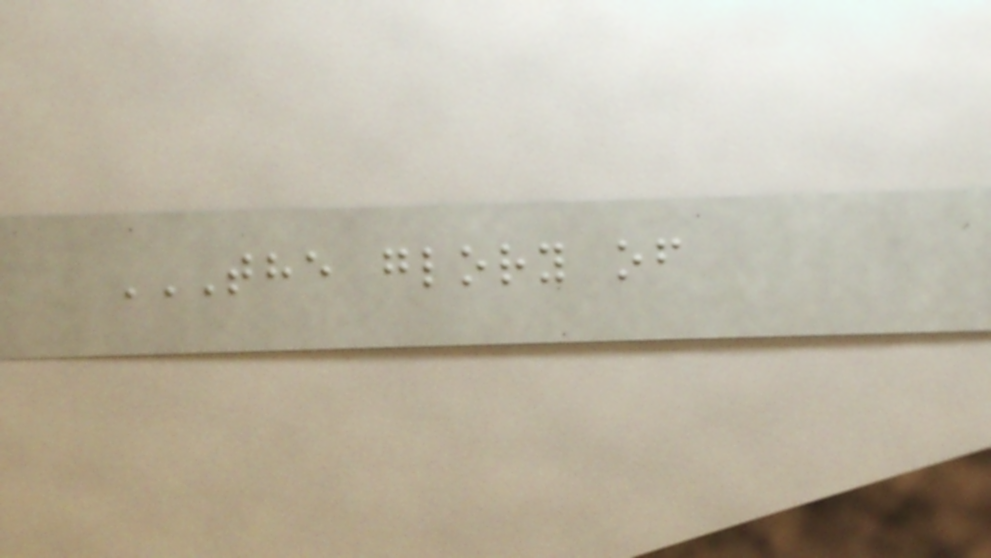THE GLORY OF
